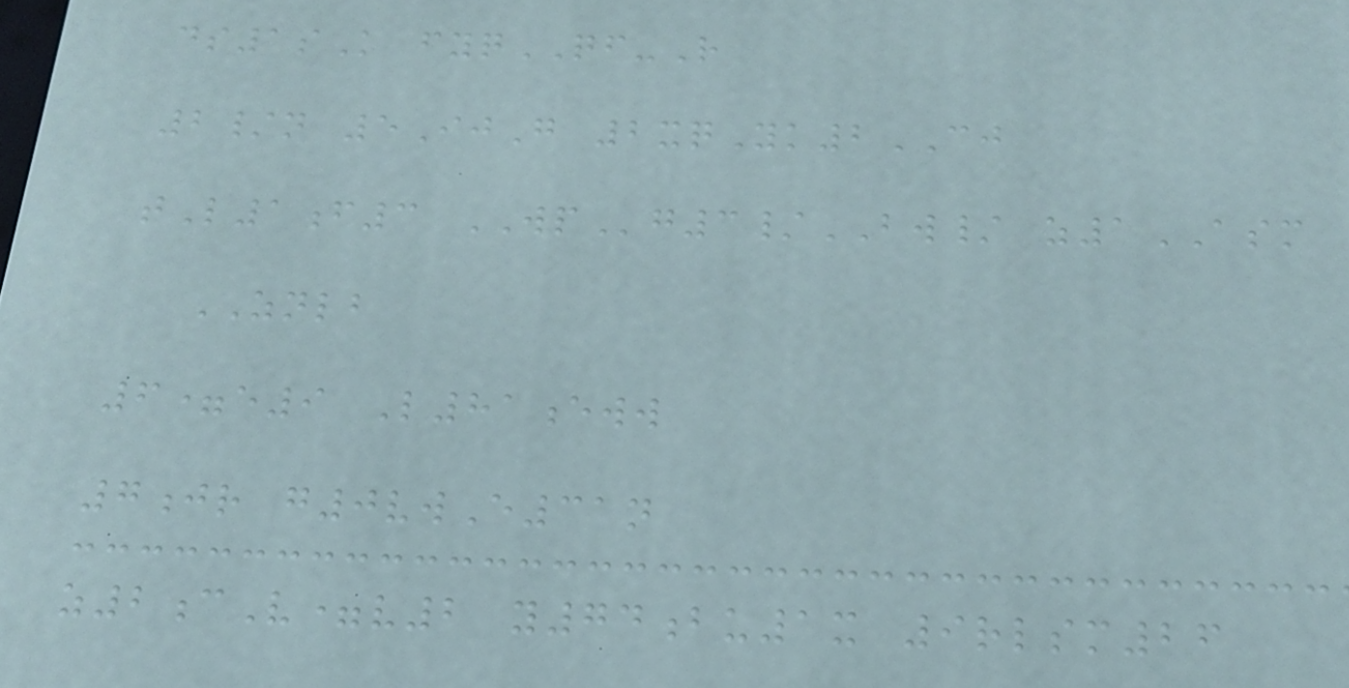ds1sK fyqQF-R
2/n 5IjG 2xqYk2CJ
tL1f3 WPg3/BW/ z1ASM
ZNLB
6=e9 L81eww
7jr g0vwE31n
z2cV=v2 y74bu1x 9rlsm26
